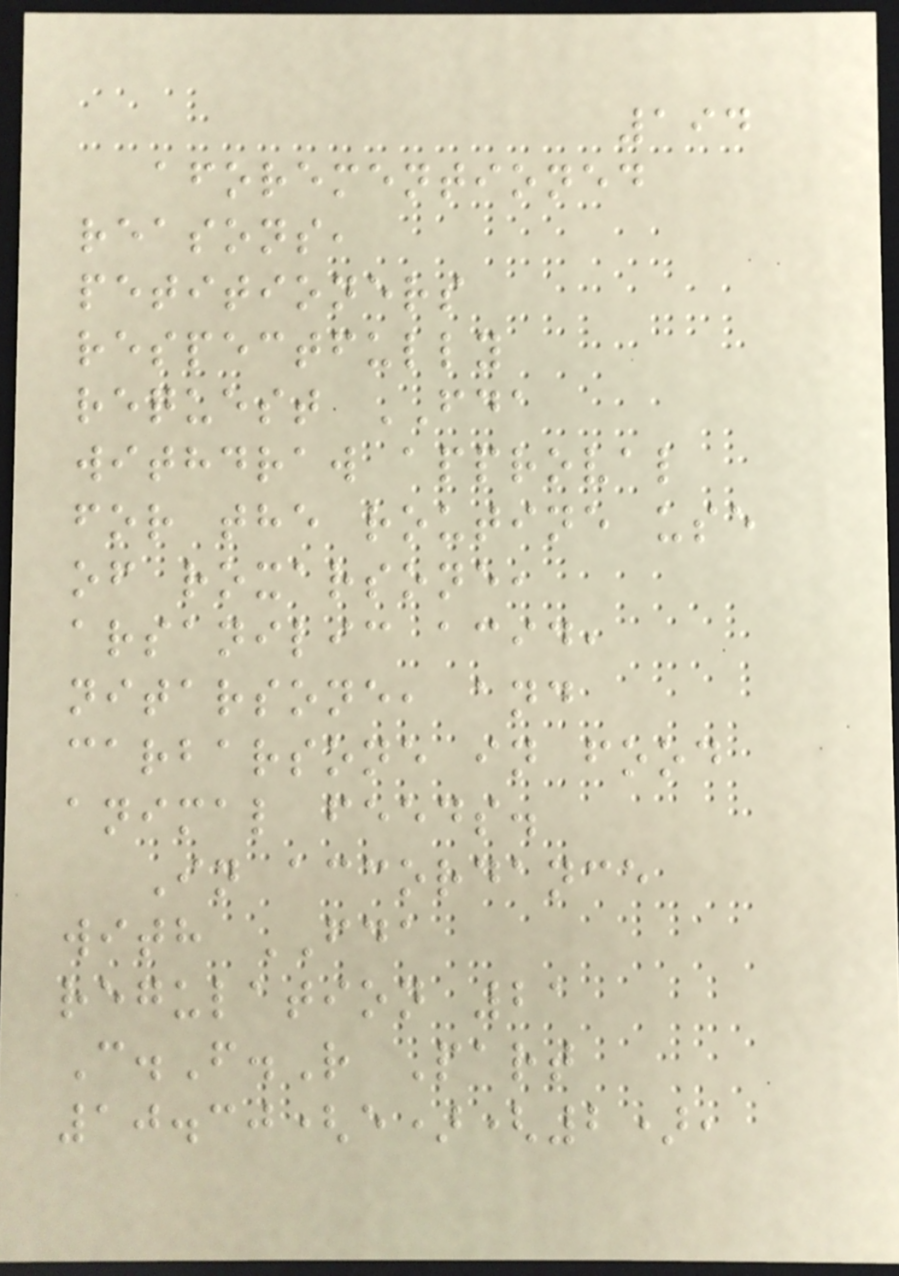194
aforementioned
reasons,
petitioners
respectfully
request FDA
withdraw approval
for the routine use
of roxarsone,
arsanilic acid,
nitarsone, and
carbarsone in food
animal feeds.
In accordance
with FDA
regulation 21
C.F.R Part
10.30(e)(2),
